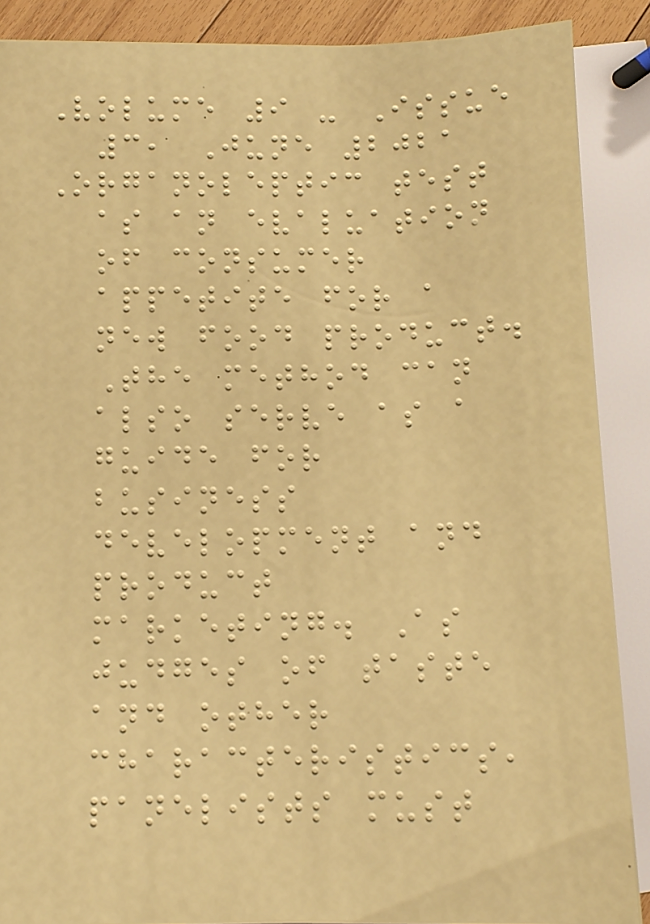Volume 9 - Issue
3, June 2021
Organoleptic test
as an evaluation
of consumer
appetite for a
new food product.
The method can
also serve as a
guide for
business
development and
product
marketing. As
judges of taste
and other
characteristics,
panelists must
